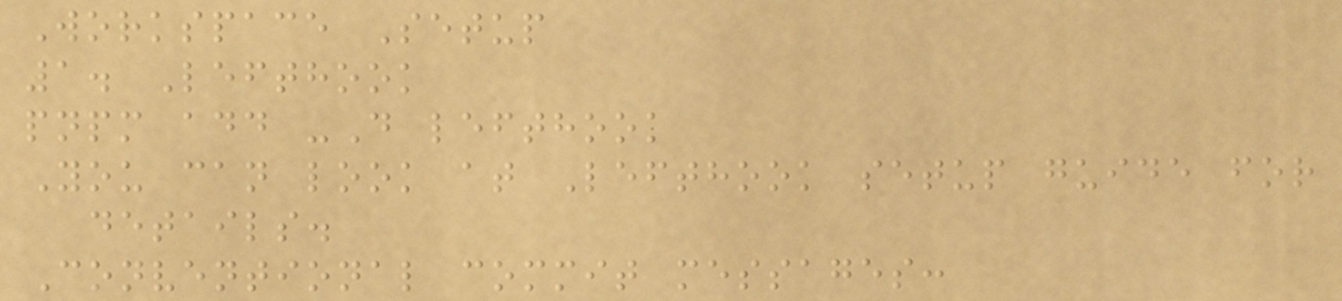Workspace Setup
1. Lefthook
pnpm add -D lefthook
You can look at Lefthook setup guide for
details.
Conventional commit messages:
